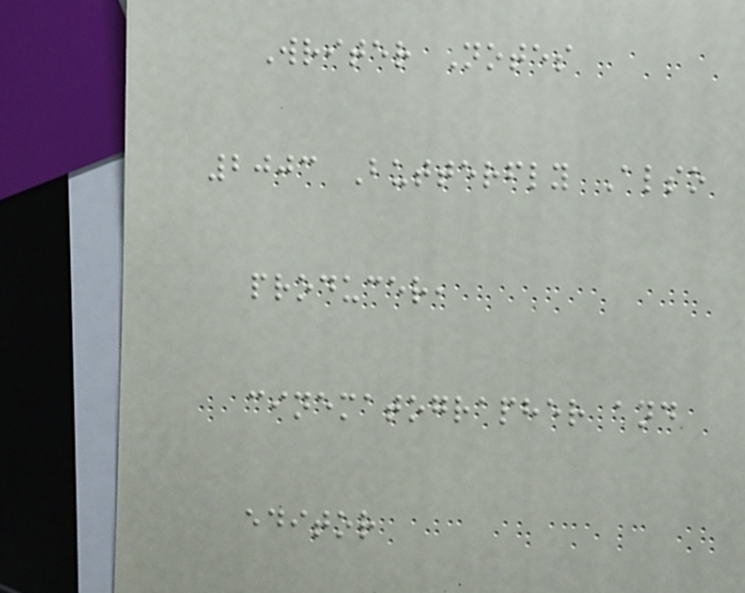Writer Notes
2003 Butterfly Also
producer,
cinematographer and
editor
